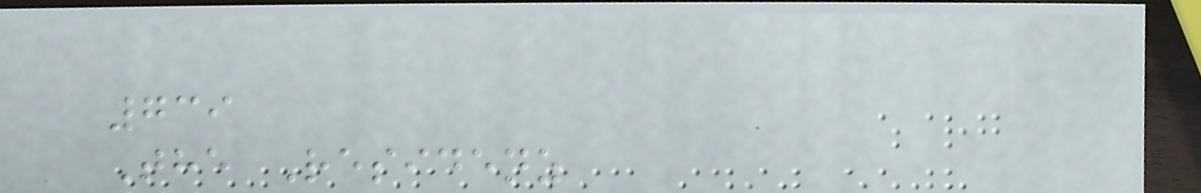739
The Residenz
